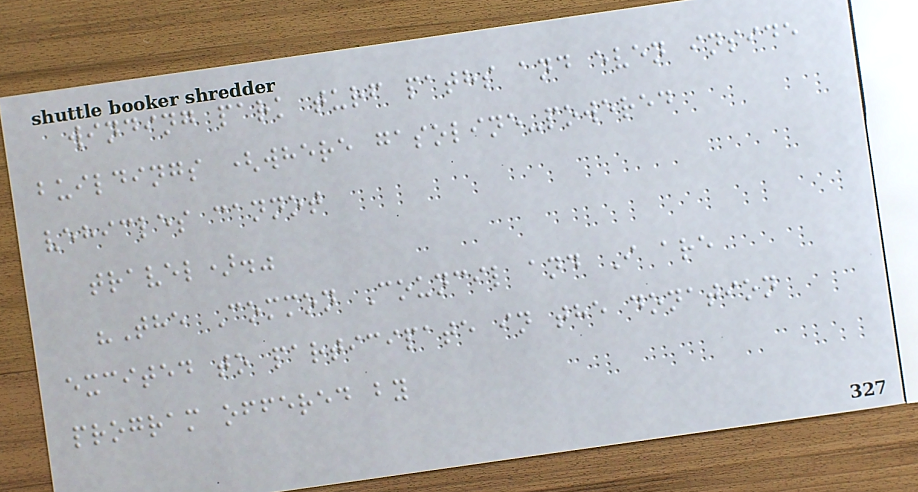winding park turf paths and even inside
buildings (where gasoline-powered
vehicles cannot
travel)."
"The Common Council and I are
excited to participate in the donation
program offered by
